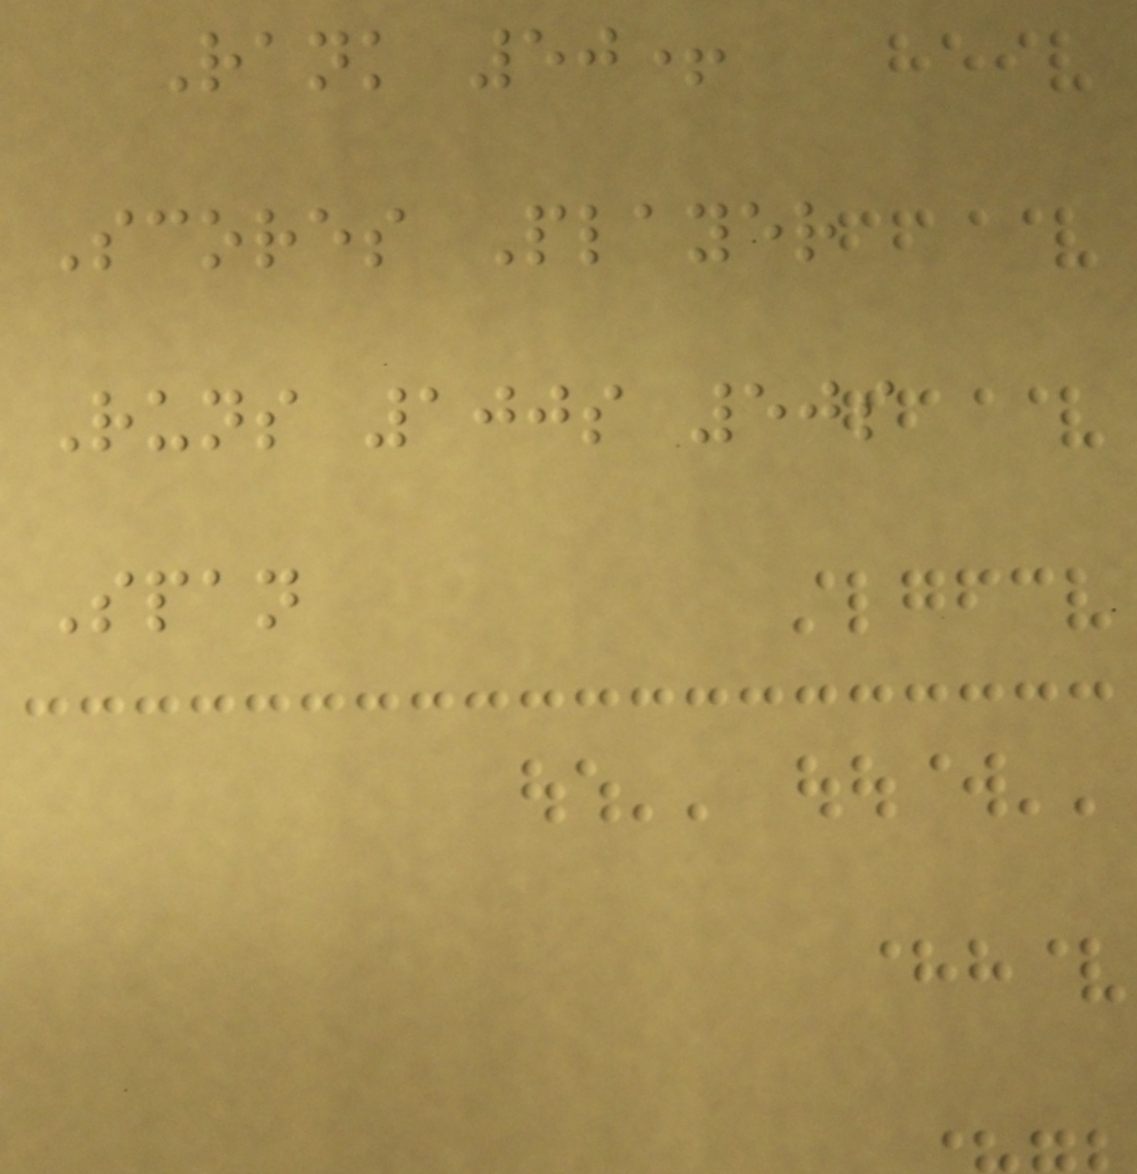Rank 50+
Scores Player
Runs 100s 50s
Span
